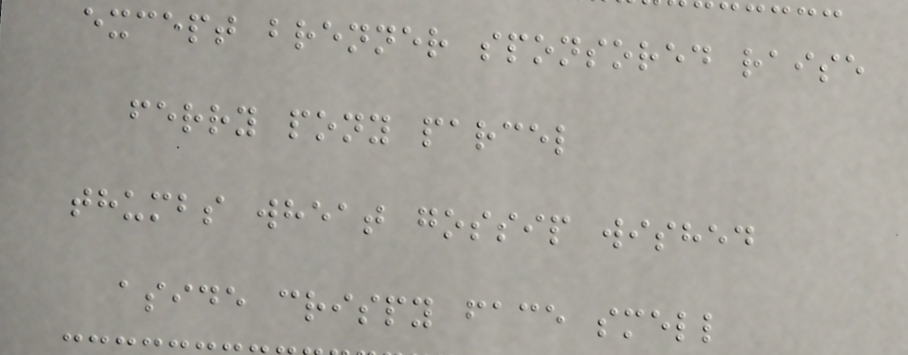except brenner sponsored raise
ferry pony parcel
thumbs wheat gossip wished
aside crispy face smell
